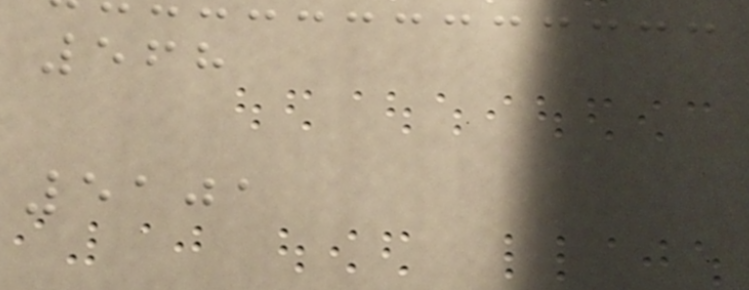568
5101
